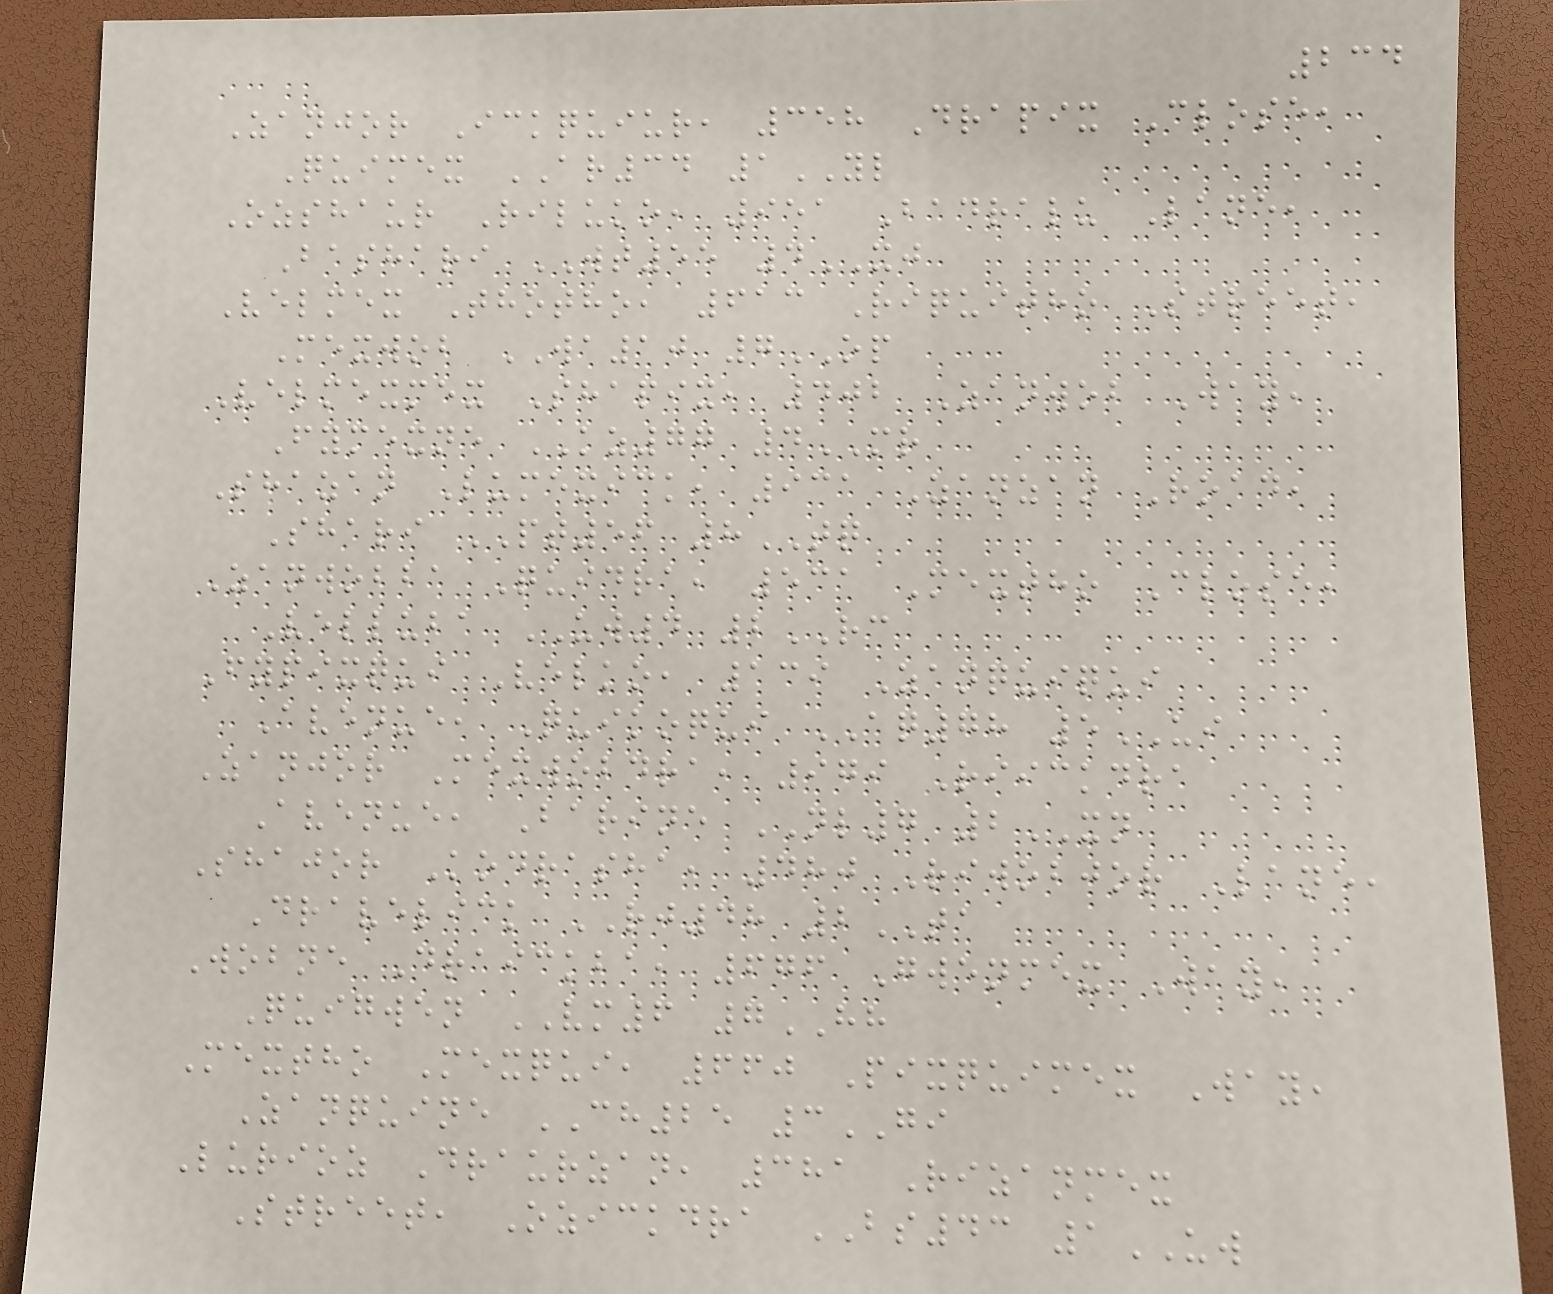234
Zanjor Ickquiur, 358 Drapix Close,
Quimex AR34 1YL
Ozshaur Riluko, 951 Badralu Lane,
Bashari WT55 4XJ
Velmex Thotho, 613 Riquitho Street,
Mexwob WA10 7OP
Velmexmex Shapix, 402 Zanwob Way,
Fymexne KZ77 4MR
Shazan Lumexick, 931 Zanzan Road,
Shari PT56 8TQ
Zanwobba Quidra, 531 Mextho Close,
Velluba UW4 2RC
Fypixqui Velko, 139 Zanquiqui
Avenue, Quikoqui AQ78 5UI
Zanjor Mexwobdra, 979 Riickdra
Avenue, Barine NL7 2XN
Shajor Kodrasha, 480 Riwobjor Lane,
Dravelick RJ48 2TA
Wobne Draickba, 676 Gwenmex Way,
Quigwen VM6 7HH
Mextho Mexqui, 660 Pixquimex Way,
Zanquine CH25 3GI
Lurioz Draurzan, 381 Rizanmex
Street, Ozickdra BS43 1UW
